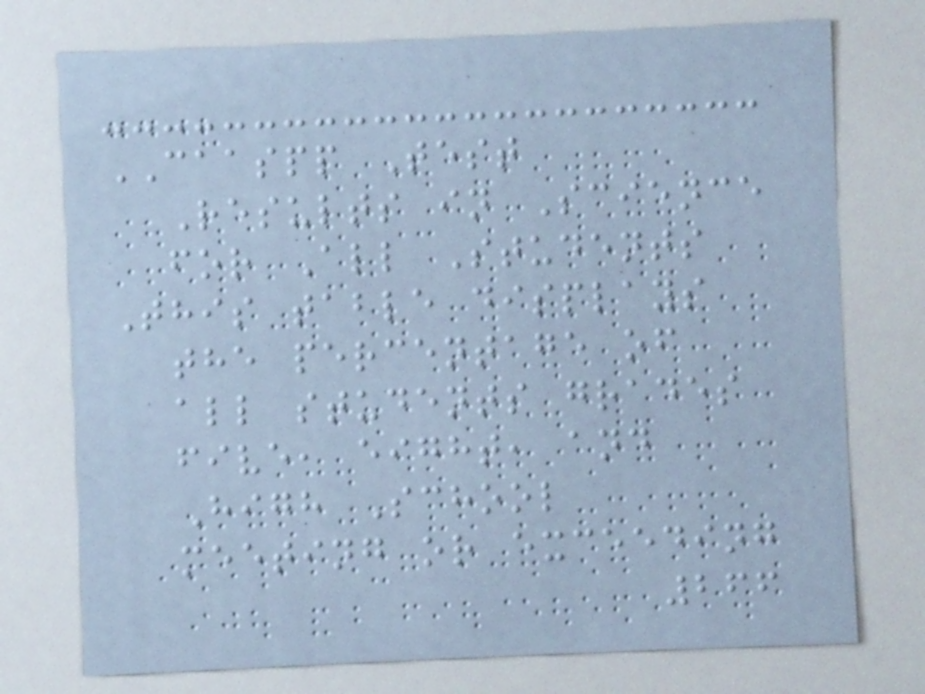CAASPP Test
Results in Science
for All Students
This table displays
the percentage of
all students grades
five, eight, and
High School
meeting or exceeding
266
